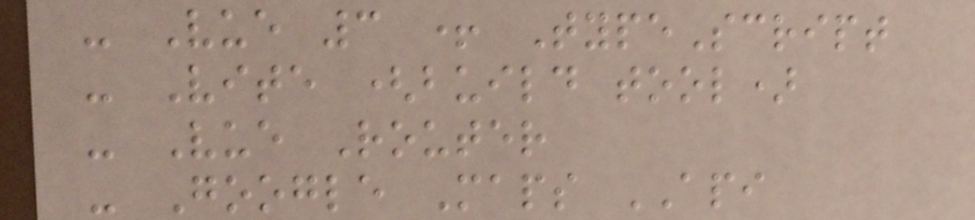- Vue 3 + TypeScript
- Vite (build tool)
- Vue Router
- Google Maps API
